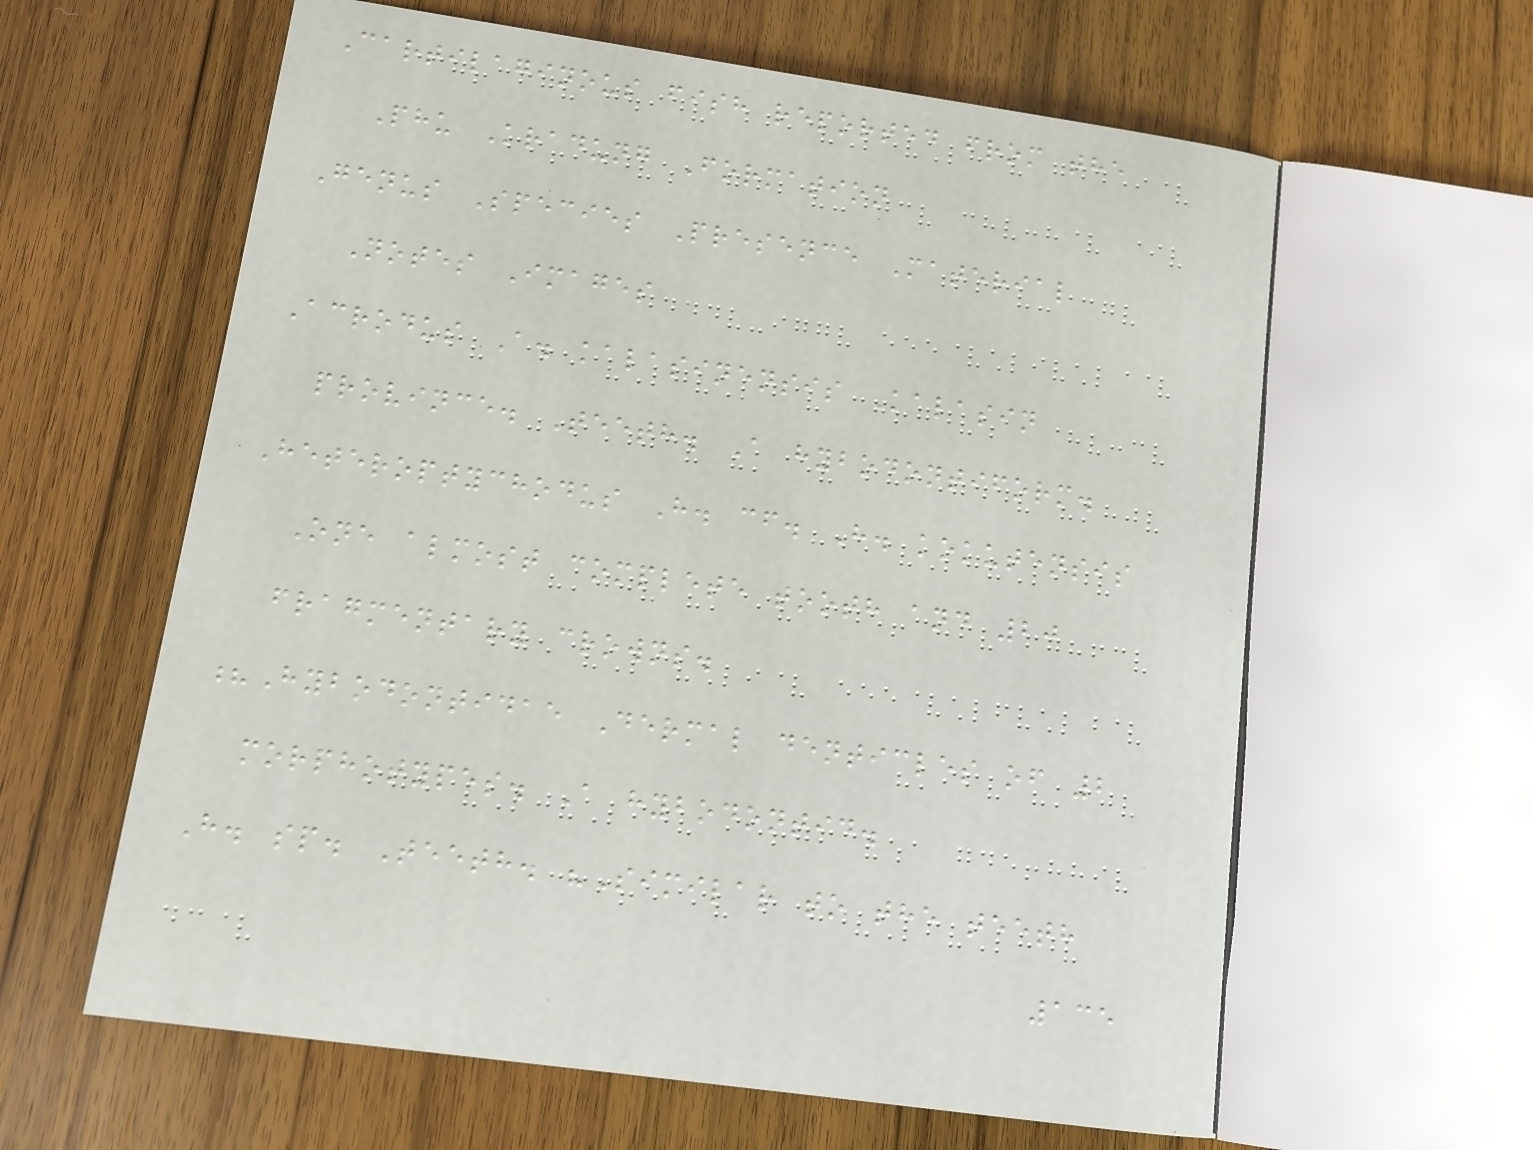Cartilaginous fish reported from the
Phu Kradung Formation
Genus Species Presence Material
Notes Images
Acrodus A. kalasinensis Kalasin
province. Teeth. A hybodontiform.
Heteroptychodus H. cf. H. kokutensis
One almost complete tooth and 20
fragmentary crowns.
?Hybodontidae Dermal denticles of 2
morphotypes. A hybodontid.
H. sp. Teeth. "Similar to the teeth
135
